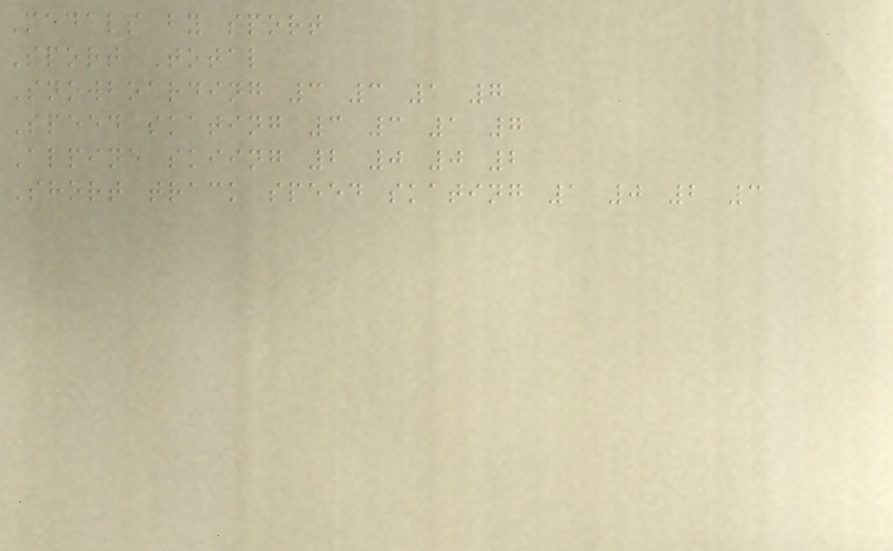Medals by sport
Sport Total
Snowboarding 3 3 1 7
Speed skating 3 3 1 7
Alpine skiing 2 0 0 2
Short track speed skating 1 0 2 3
